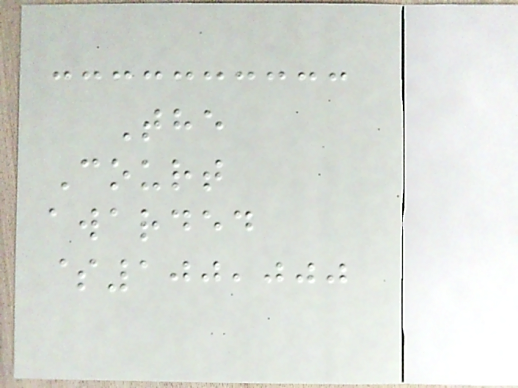The
Court
awarded
$100,000
